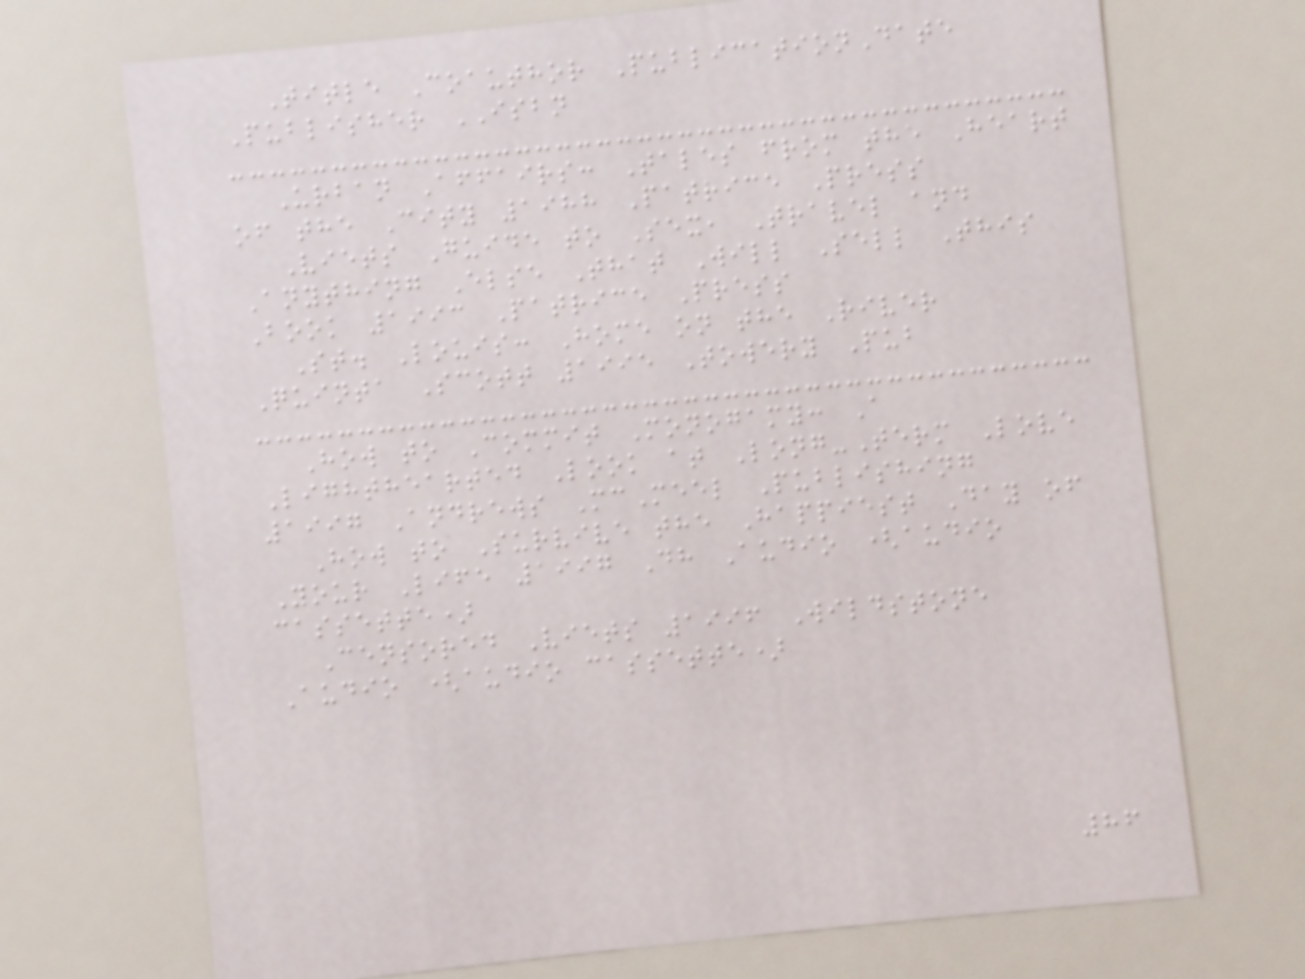Title Coauthor PublicationDate
Publisher ISBN
Urban Affairs: Tales from the Heart
of the City 1988 Patrice Press
Viets Guide to Sex, Travel and
Anything Else That Will Sell This
Book 1993 Patrice Press
St. Louis: Home on the River
Quinta Scott 1995 Towery Pub
How to Commit Monogamy: A
Lighthearted Look at Long-Term Love
1997 Andrews McMeel Publishing
How to Survive the Happiest Day of
Your Life 1997 Dh Audio (audio
cassette)
Censored Viets 1996 Wildstone
Audio (audio cassette)
86
